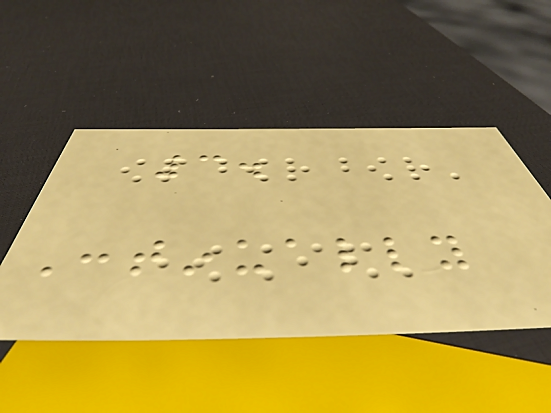3.
Continually
